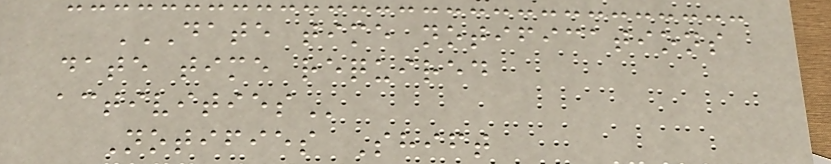DATE TIME NOTIFICATIONS
DATE TIME REQUIRED
ACTIVITIES
Notifies Shift
